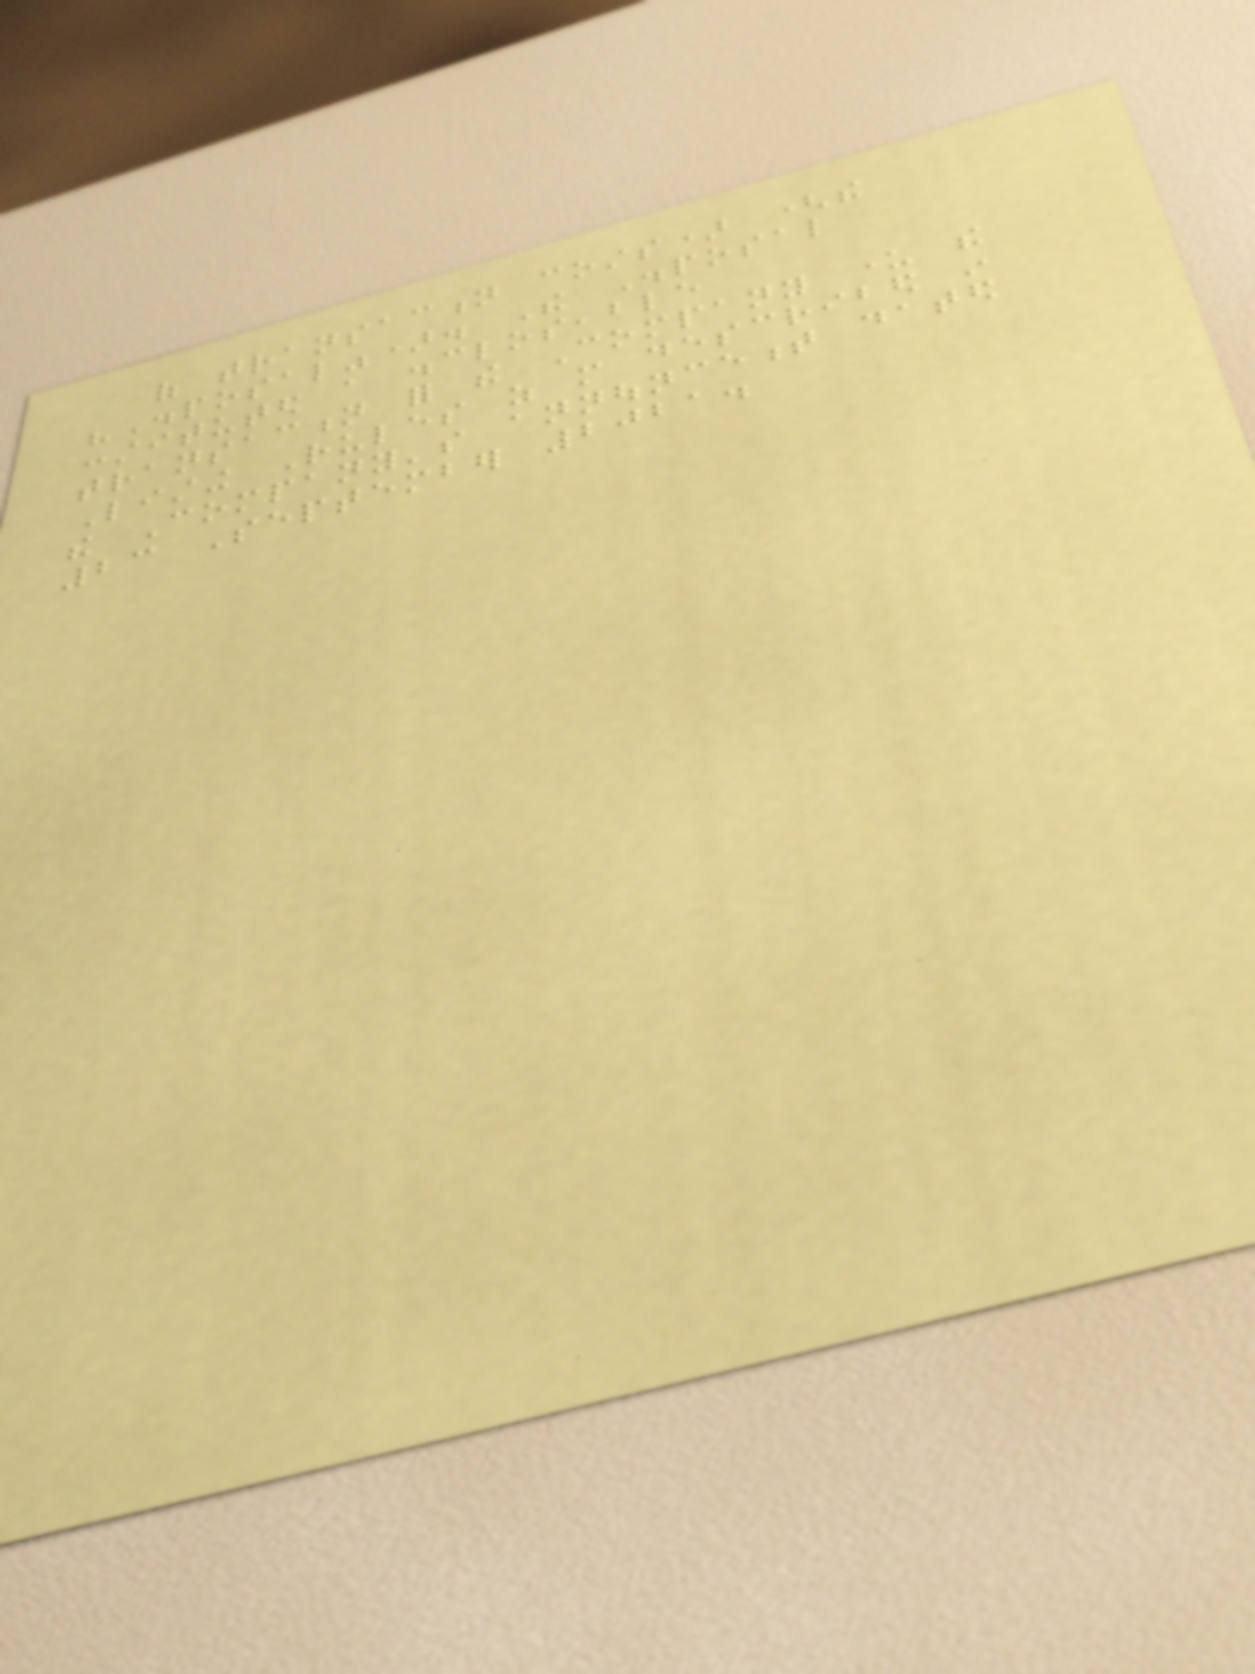of transaction costs) (the
"Disposal"). The Disposal
constituted a discloseable
transaction for the Company under the
Listing Rules as more described in
the Company's announcement dated
23 September 2021.
